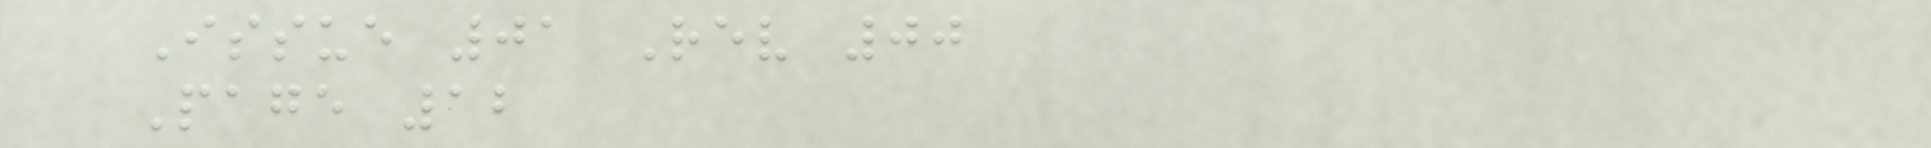Issue 01 Rev 00
Page 12
